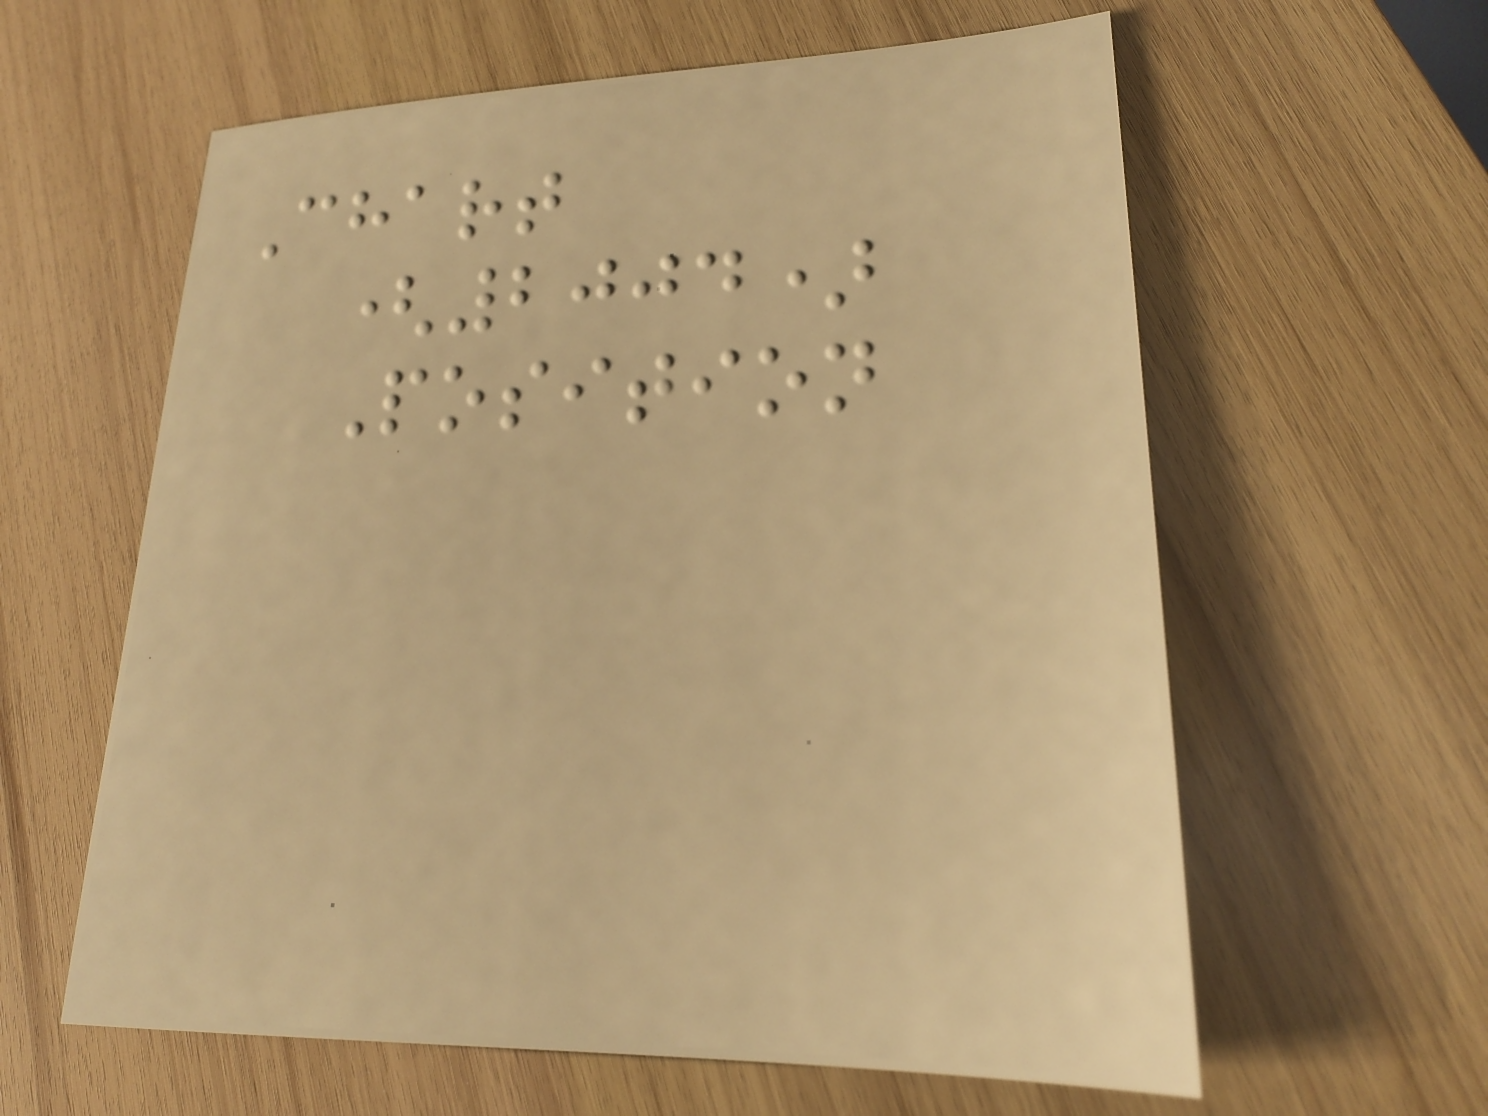Chart
(2004)
Position
